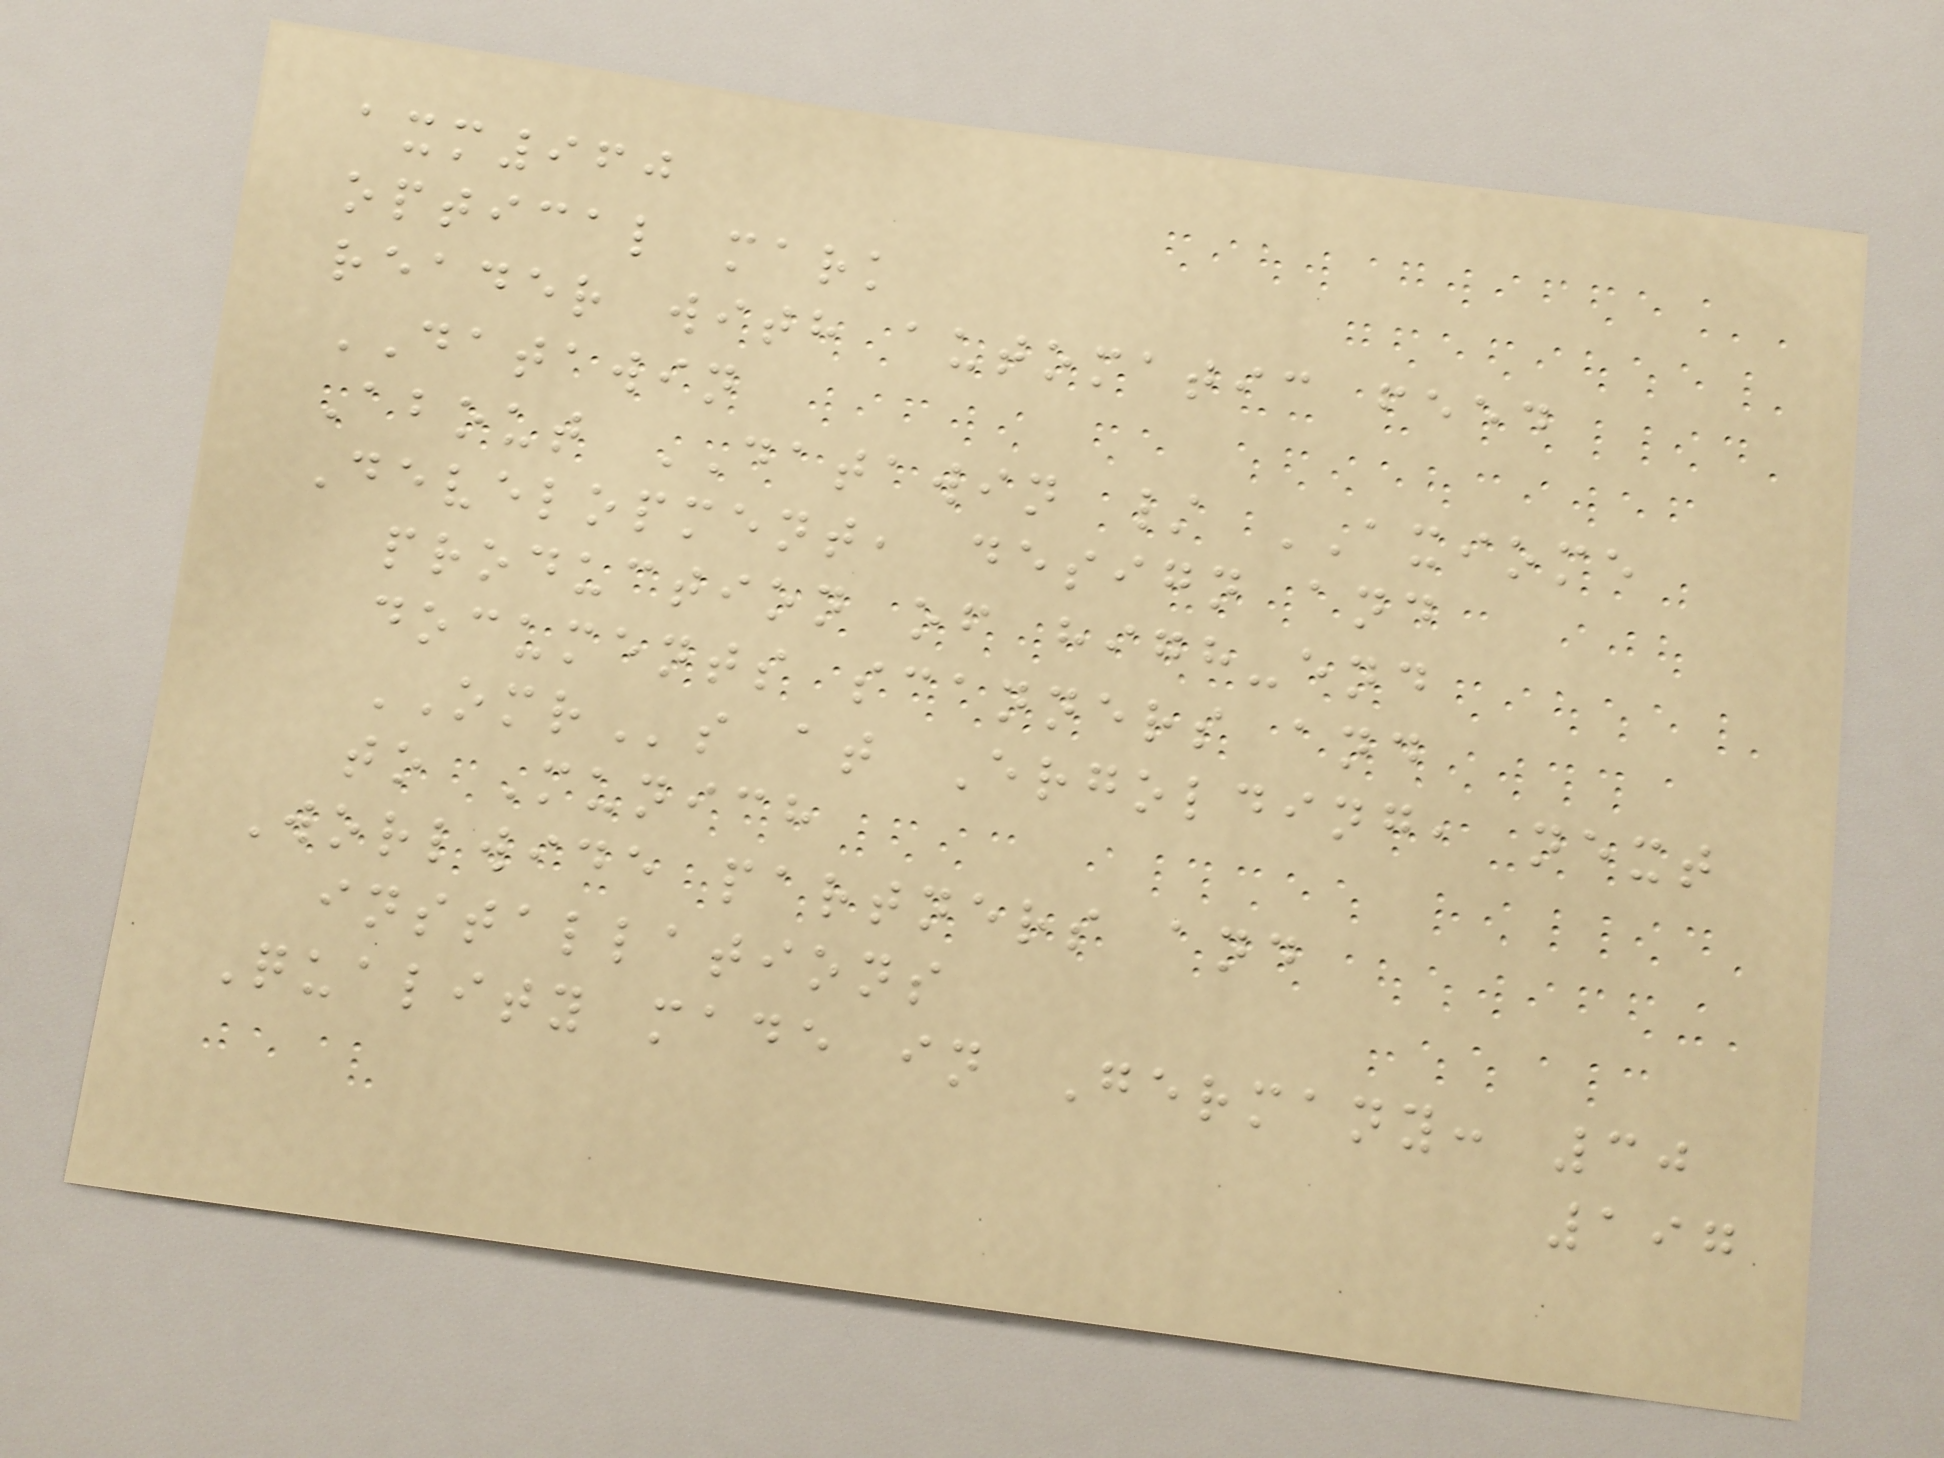axm960
optical mark
reader with automatic feed
DATAWIN
About DATAWIN / AXIOME
Development, design and
production of high-end
documents scanners and
OMRs at Ergolding, next
to Munich
Worlwide partners and
installations
Quality made in Germany: 30
197
